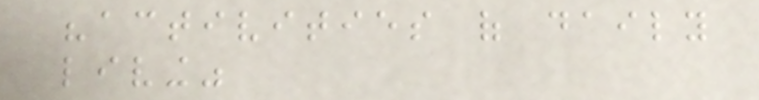"activities of daily
living"
